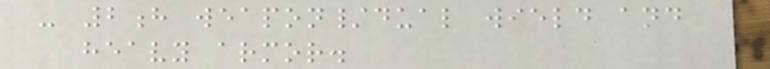- 2h weapon/dual wield and
heavy armor.
